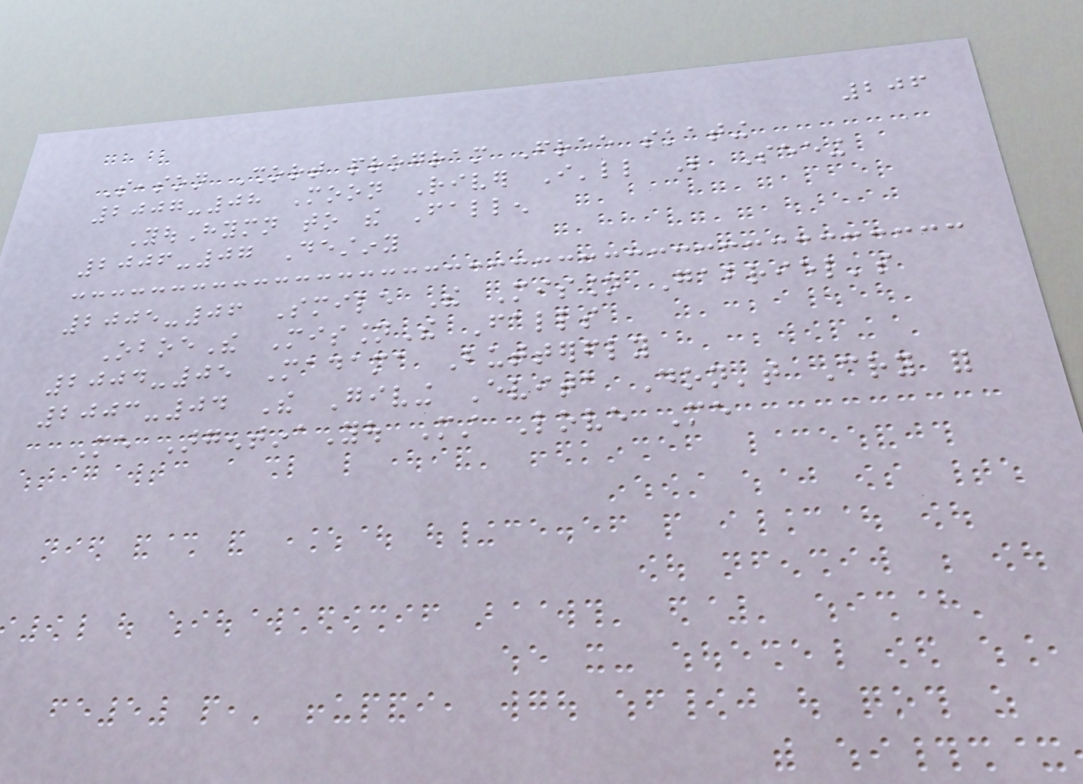206
Season Short program Free skating
2007-08 Moon River I'll Be Seeing
YouHymn to the Fallen
2006-07 Destiny
2005-06 Smile The Mission Gabriel's
OboeThe MissionThe Falls
2004-05 Madama Butterfly
2003-04 The Giving Evita Don't Cry for
Me ArgentinaYou Must Love Me
